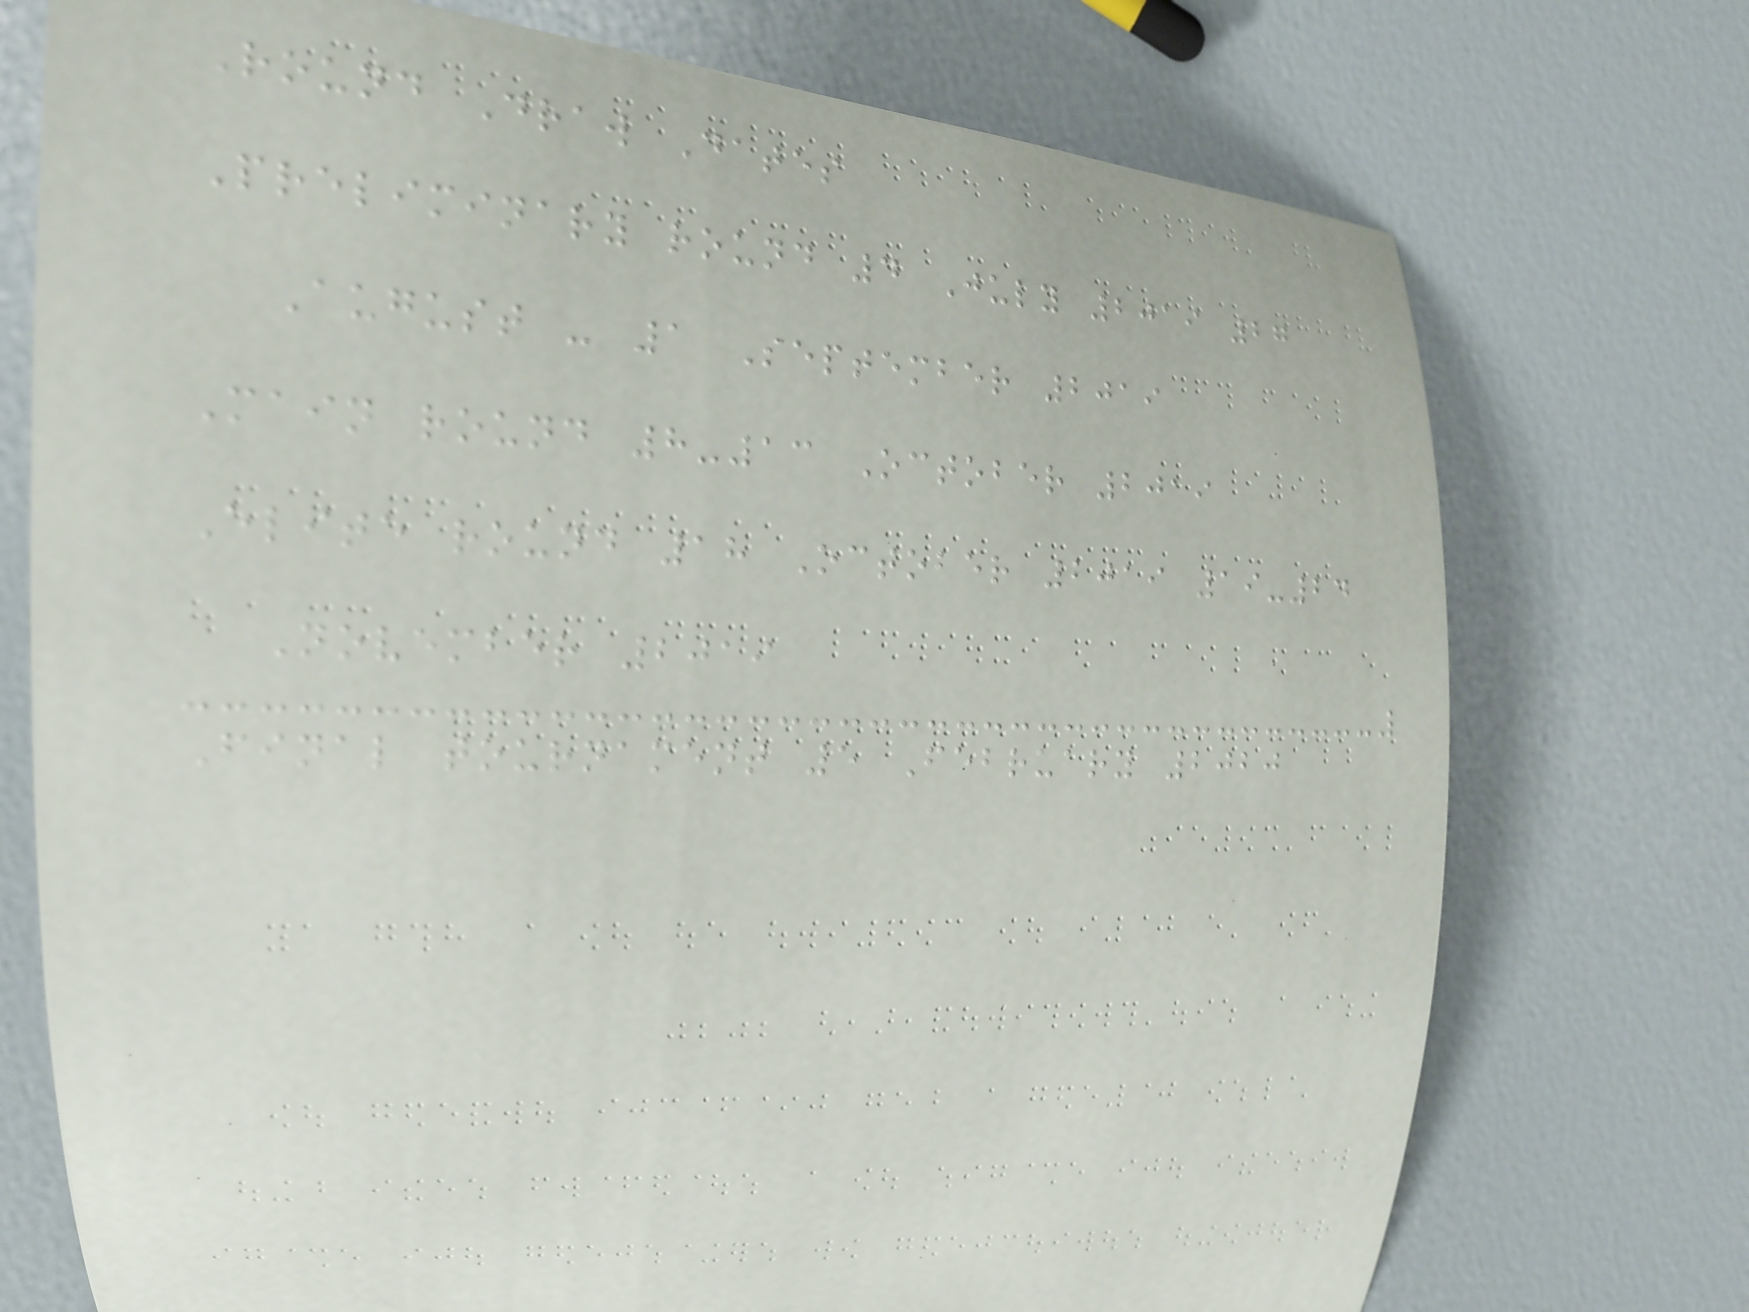Round Draw Dates
Preliminary round 4 July 2019 27
August - 1 September 2019
Main round 8-13 October 2019
Elite round 18 October 2019 19-24
November 2019
Final tournament 5 February 2020
